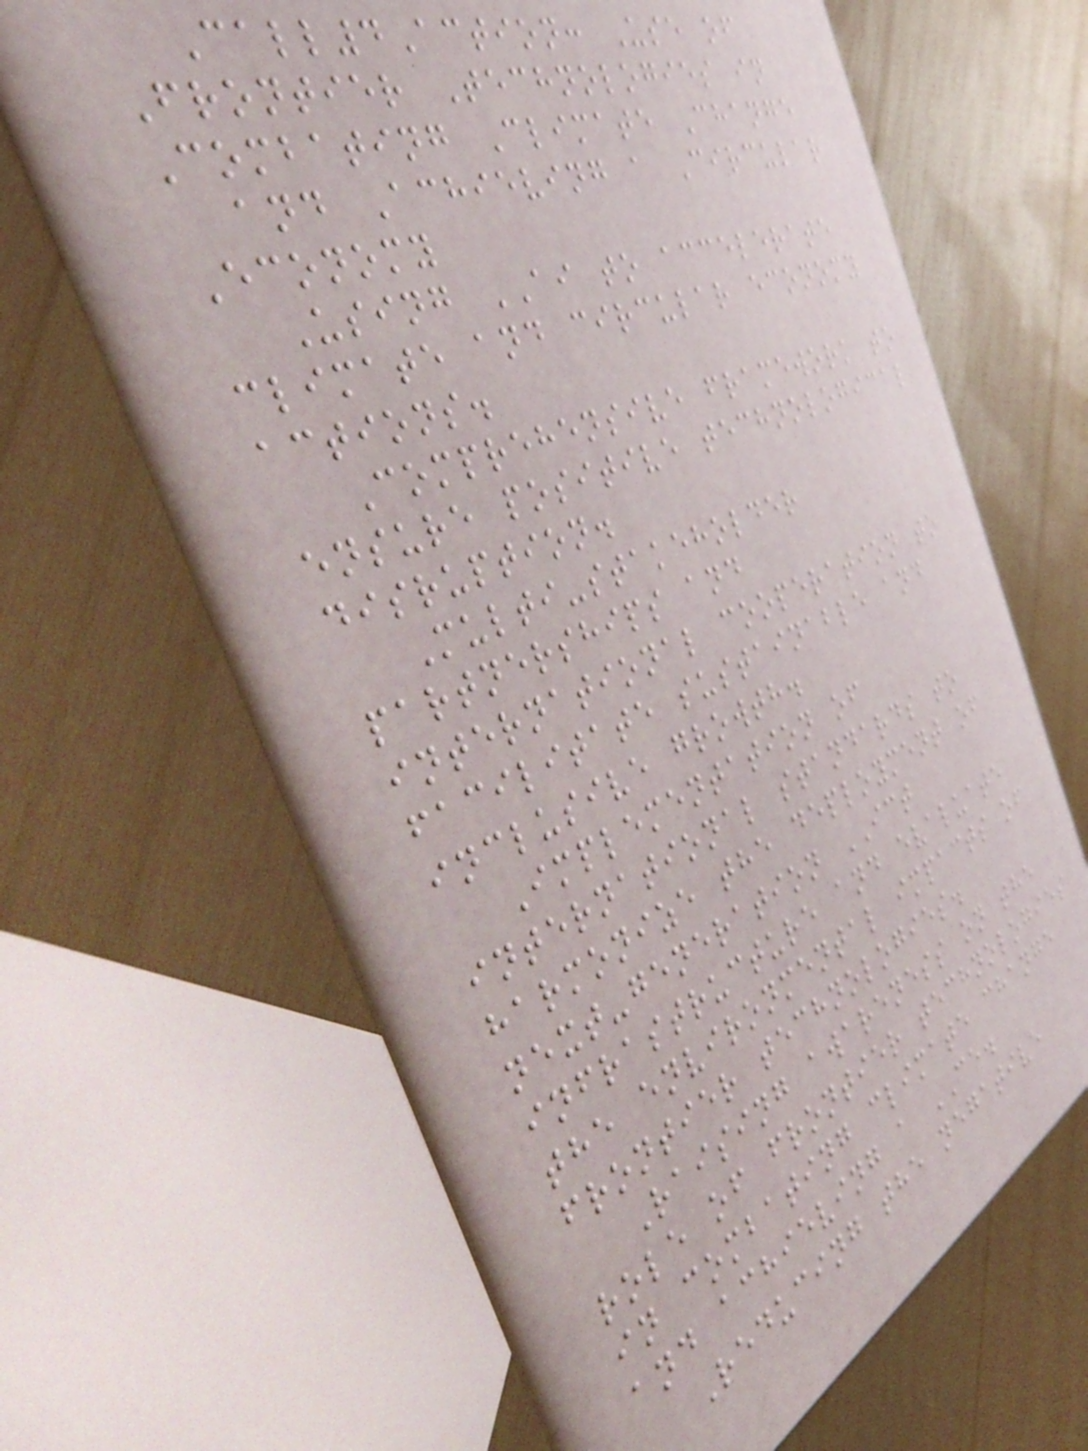Call4Action: Use of
Frontier Technologies in
Combating Climate Change
and Achieving a Circular
Economy
Using AI to accelerate
climate and circular economy
actions.
Comprehensive framework to
ensure positive technological
disruption.
Multi-stakeholder
partnerships and
international cooperation to
facilitate sustainable and
inclusive growth.
Implementation of
international standards to
harmonize the deployment of
next-generation ICT
infrastructure and evaluate
the environmental impacts of
frontier technologies.
Raising awareness on the
role of frontier technologies
in combating climate change
and achieving a CE.
Reducing the negative
